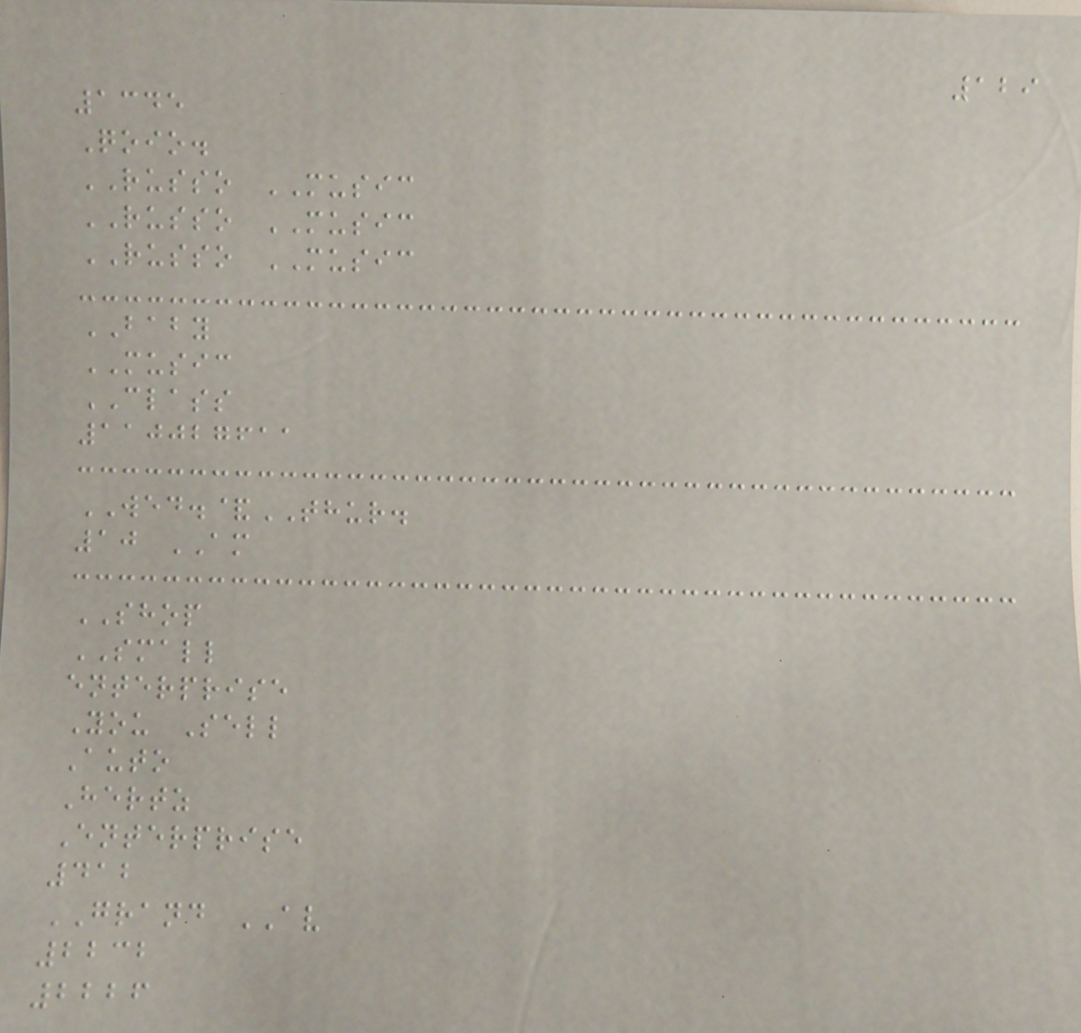129
1345
Qoio.
RUSSO MUSIC
RUSSO MUSIC
RUSSO MUSIC
BABY
MUSIC
CLASS
110027611
WED.&THUR.
10 AM
SHOP
SMALL
enterprise
You Sell
Auto
Hertz
Enterprise
412
GRAND AV
2232
2226
